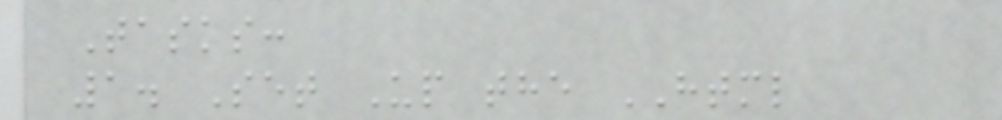Tasks:
1. Set Up the HTML
